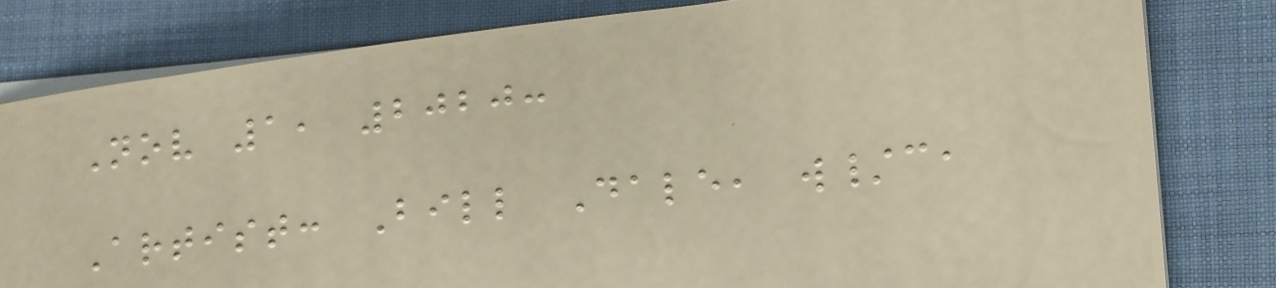Nov 1, 2020:
Artist: Bill Dale, w/c,
